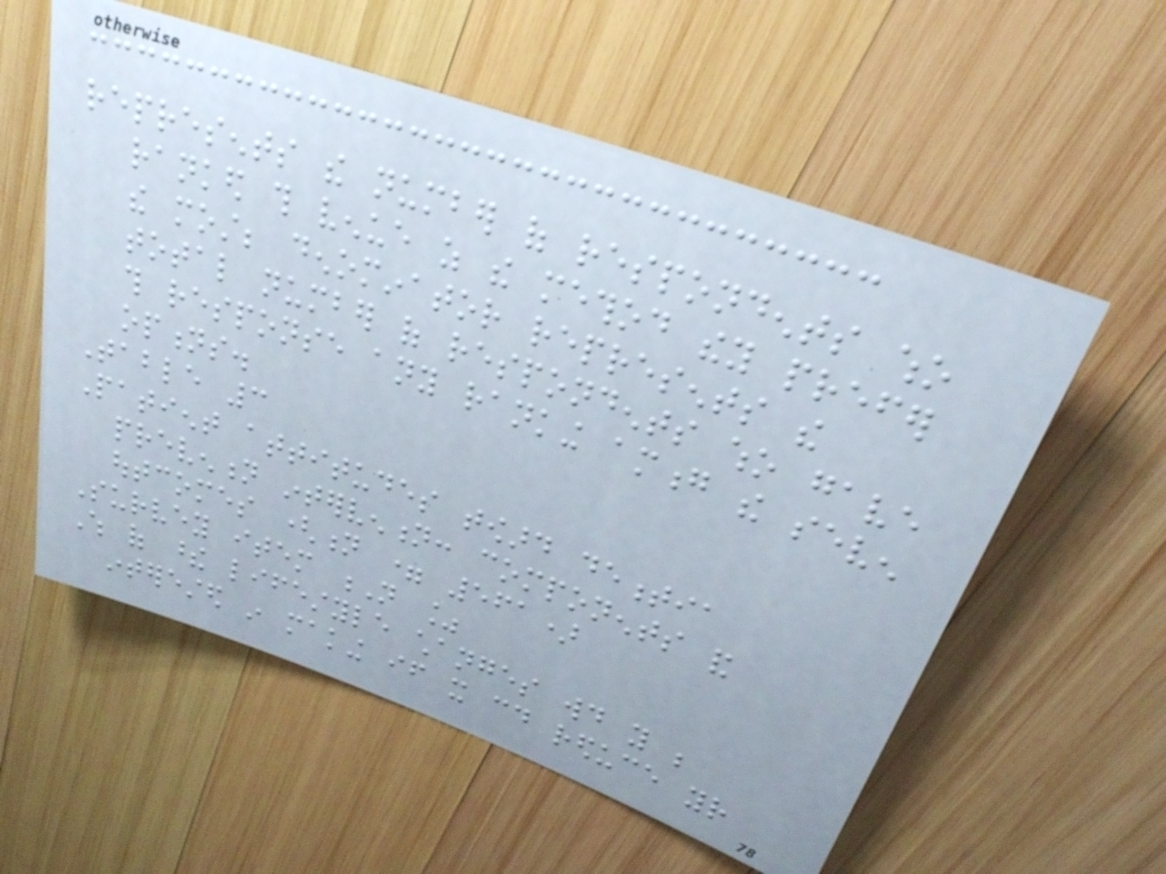represents the number of respondents who
ranked this venue as the method they prefer
the most; denominator represents the
total number of respondents who gave
this response any ranking among the seven
options.
Table 3
Patient attitudes toward dementia
prevention intervention: components and
outcomes (n = 561)
Survey item N %
Which of these lifestyle changes would you be
interested in making if it could reduce your
